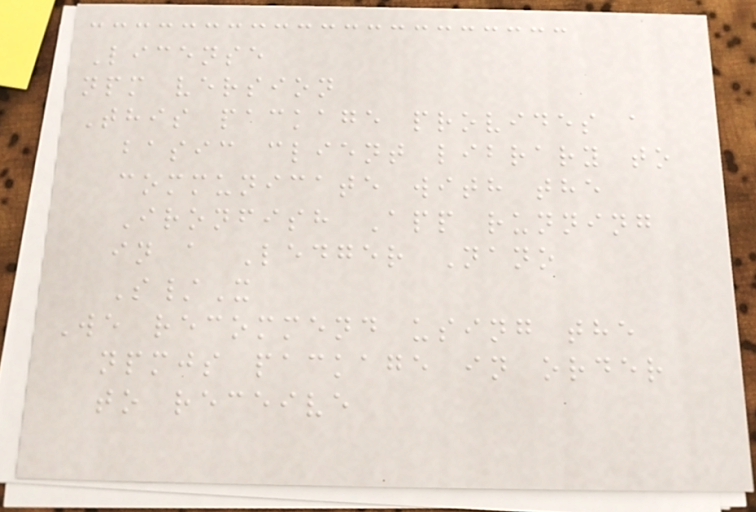License
npm version
This package provides a
basic client library to
communicate with the
Ironfish App running
in a Ledger Nano
S/X
We recommend using the
npmjs package in order
to receive
